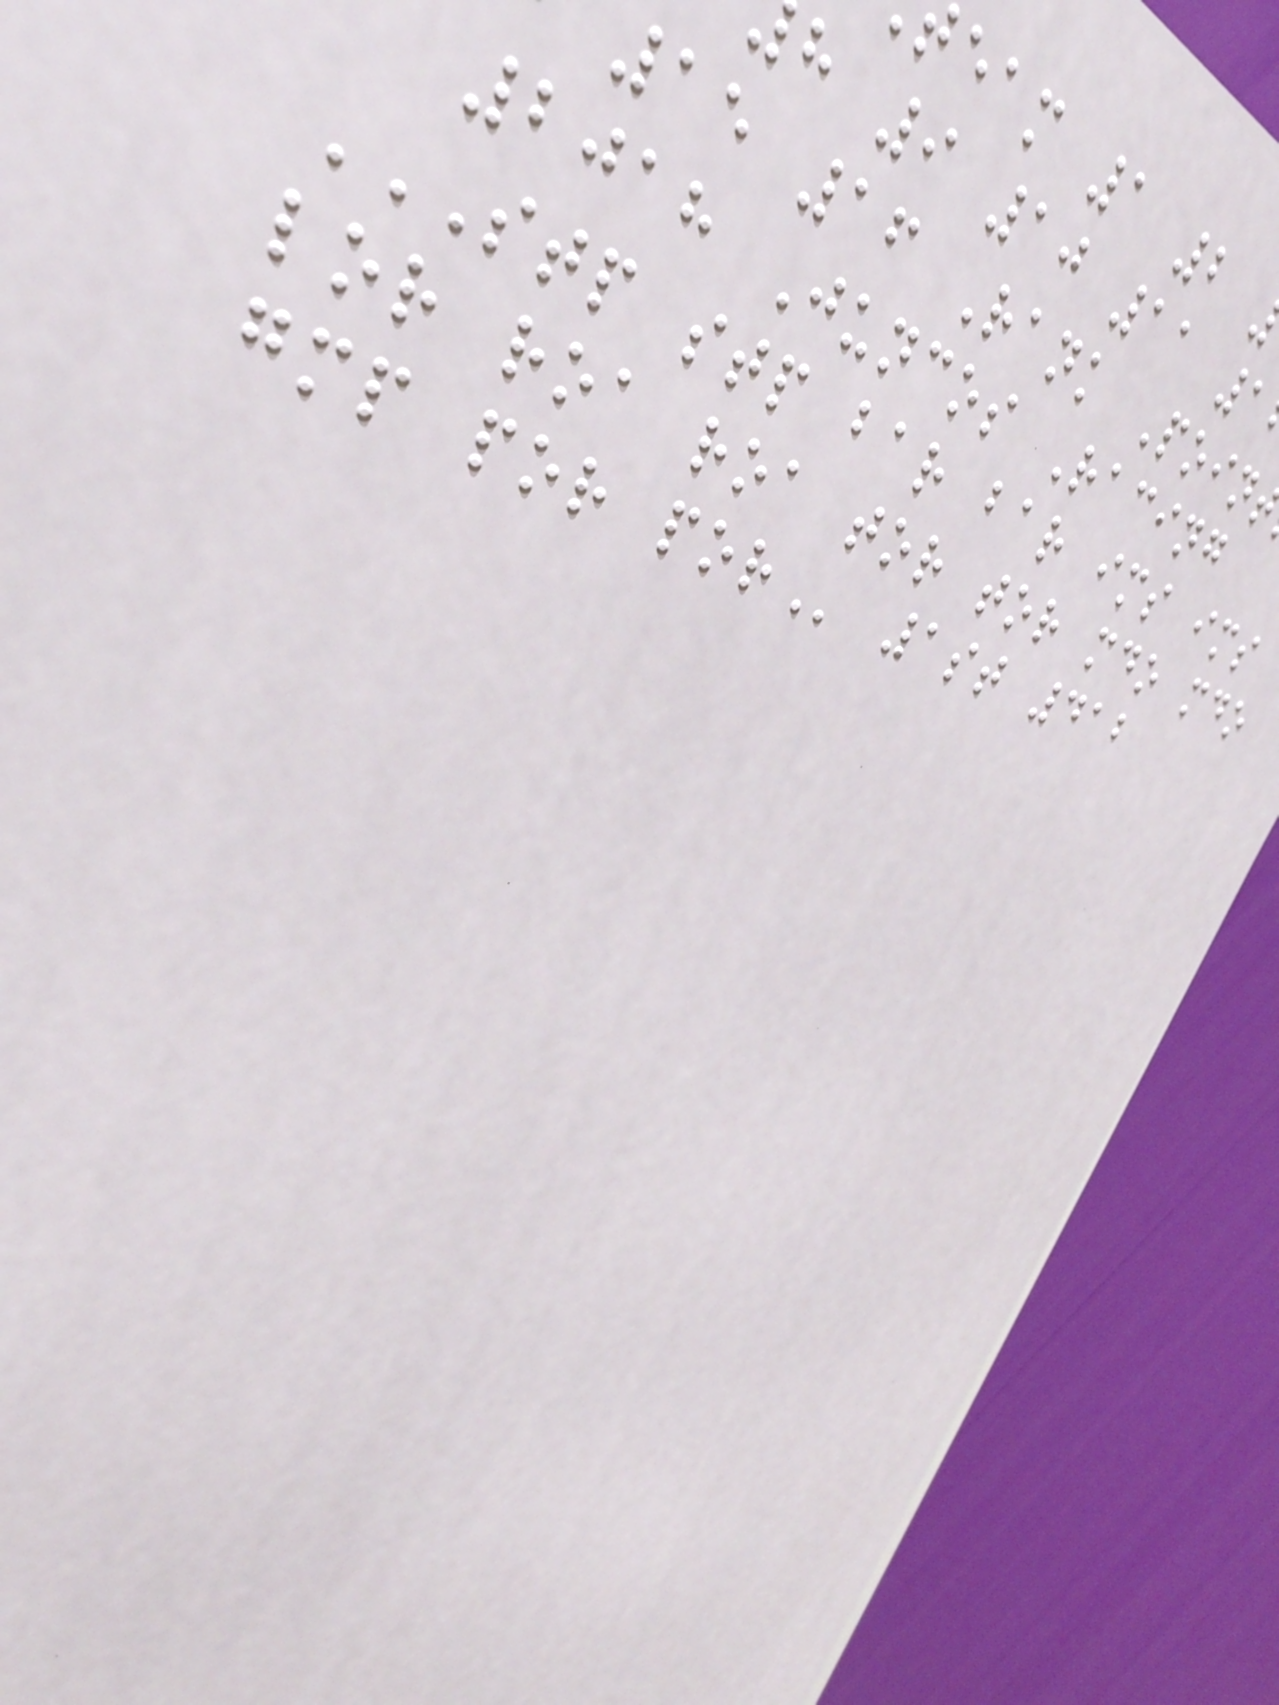eam 1 2
h 9 10 11 1
15 16 Rank Poin
2018 Juncos Racing
STP STP BAR BAR IMS IMS
lor roa roa tor tor mdo mdo
gmp por
